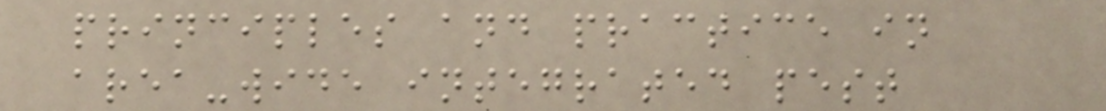principles and practice in
area-wide integrated pest
